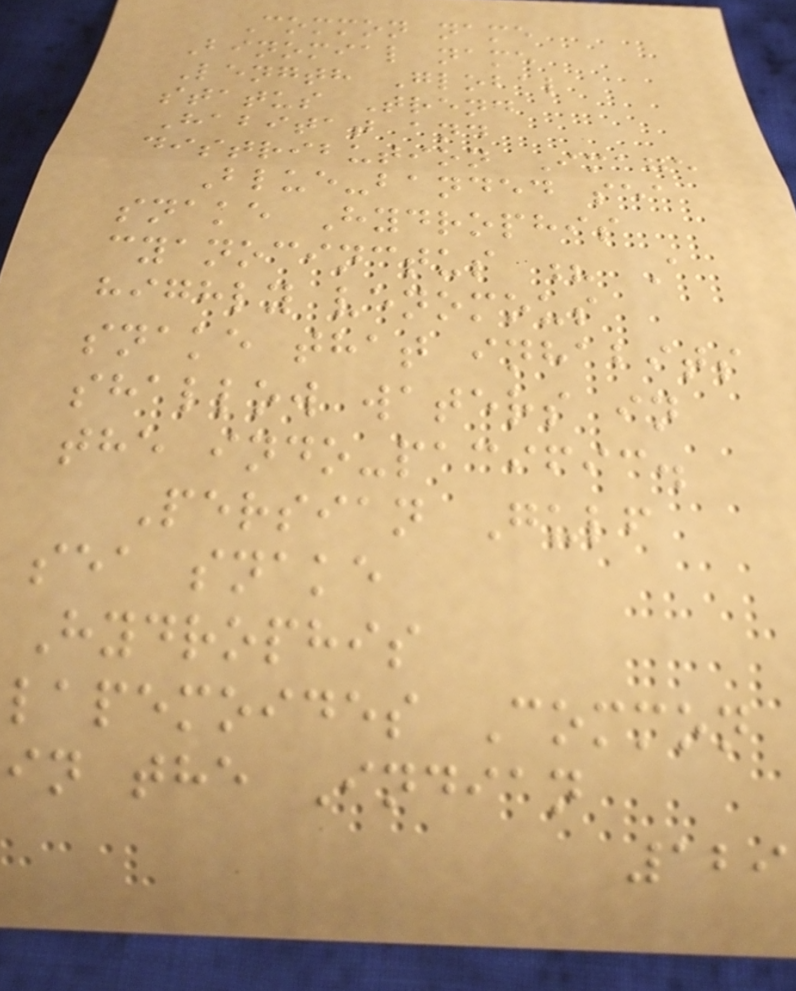Common name
Binomial name
Length Global
status Trend
Habitat and
distribution Image
Blue-banded sea
snake Hydrophis
cyanocinctus ? A
highly venomous
snake that inhabits
shallow waters in
the indo-pacific.
Persian Gulf
sea snake
Hydrophis
lapemoides Common
in the Indian
129
